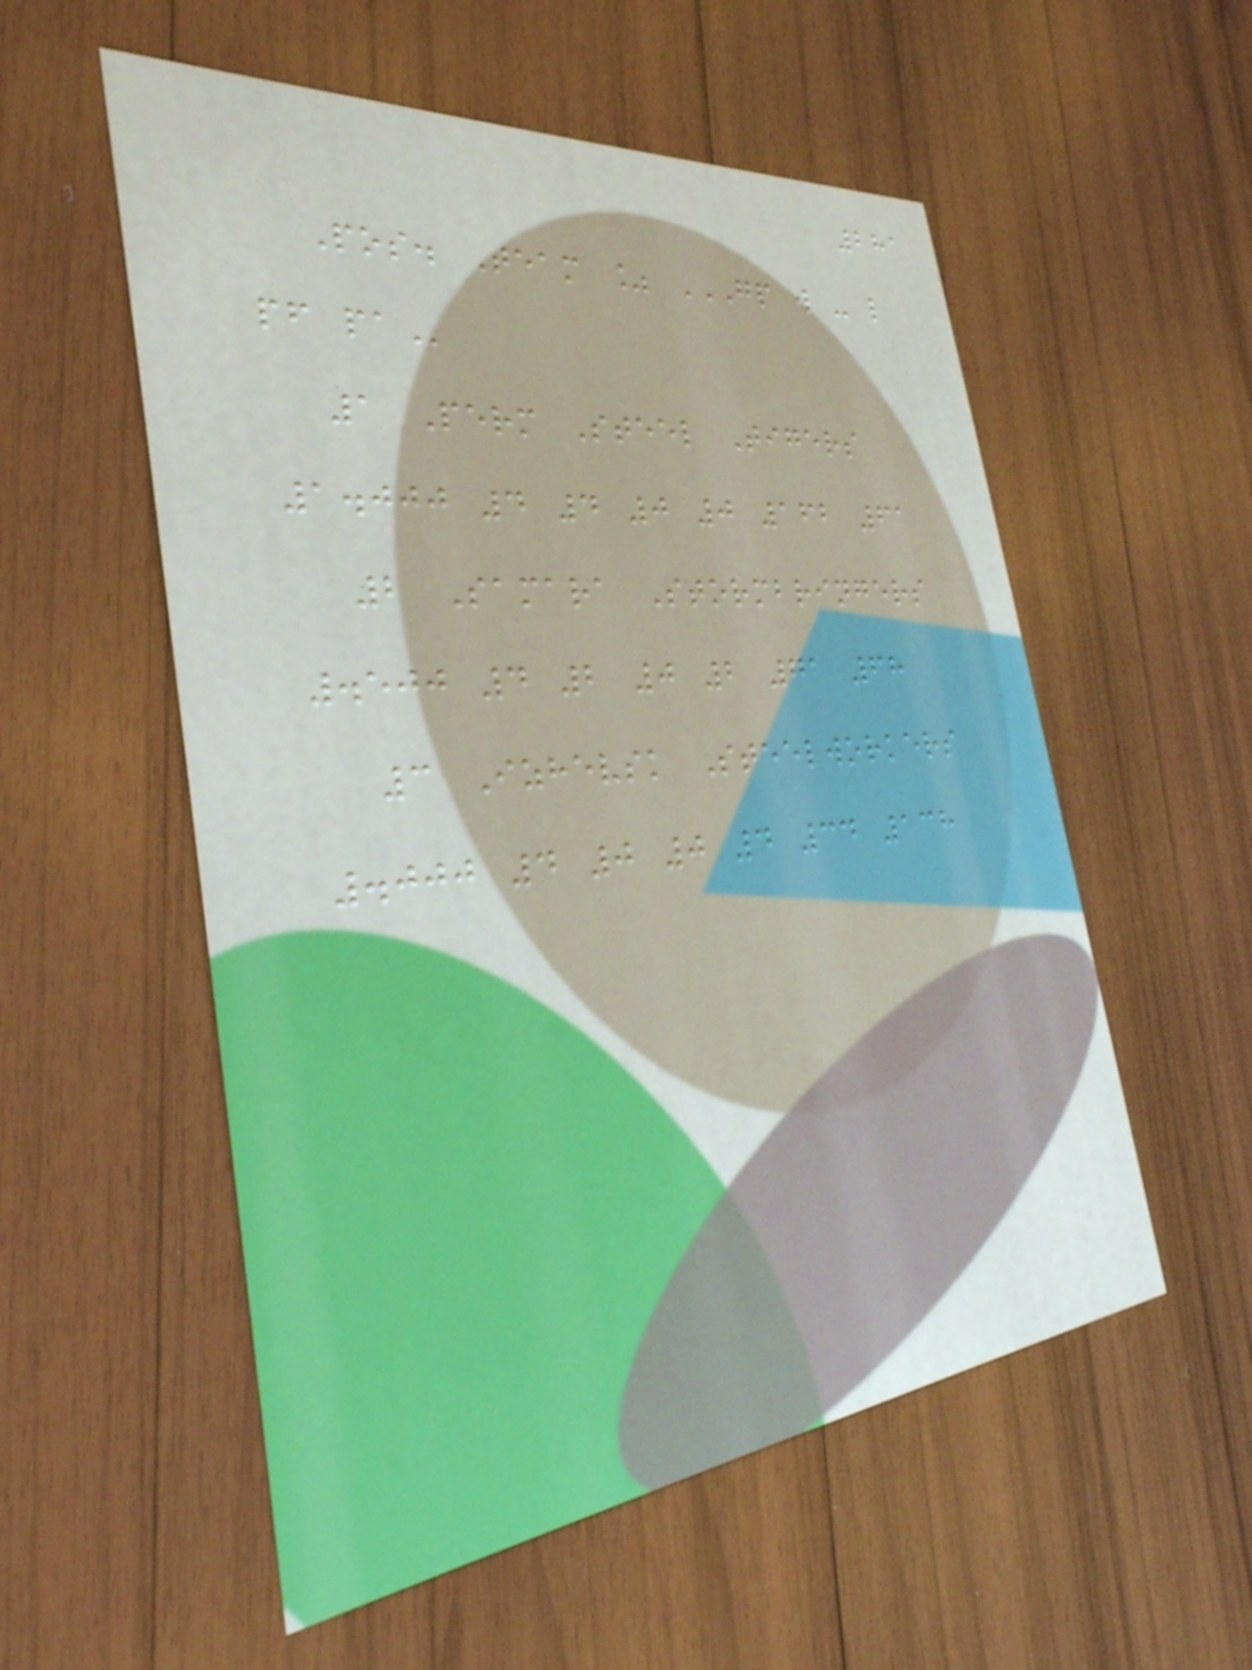281
Pos. Team % GP W - L
PF PA
1 Perm Steel Tigers
1.000 4 4 0 0 162 61
2 Samara Stormbringers
.500 4 2 0 2 71 68
3 Izhevsk Steelworkers
.000 4 0 0 4 34 138
